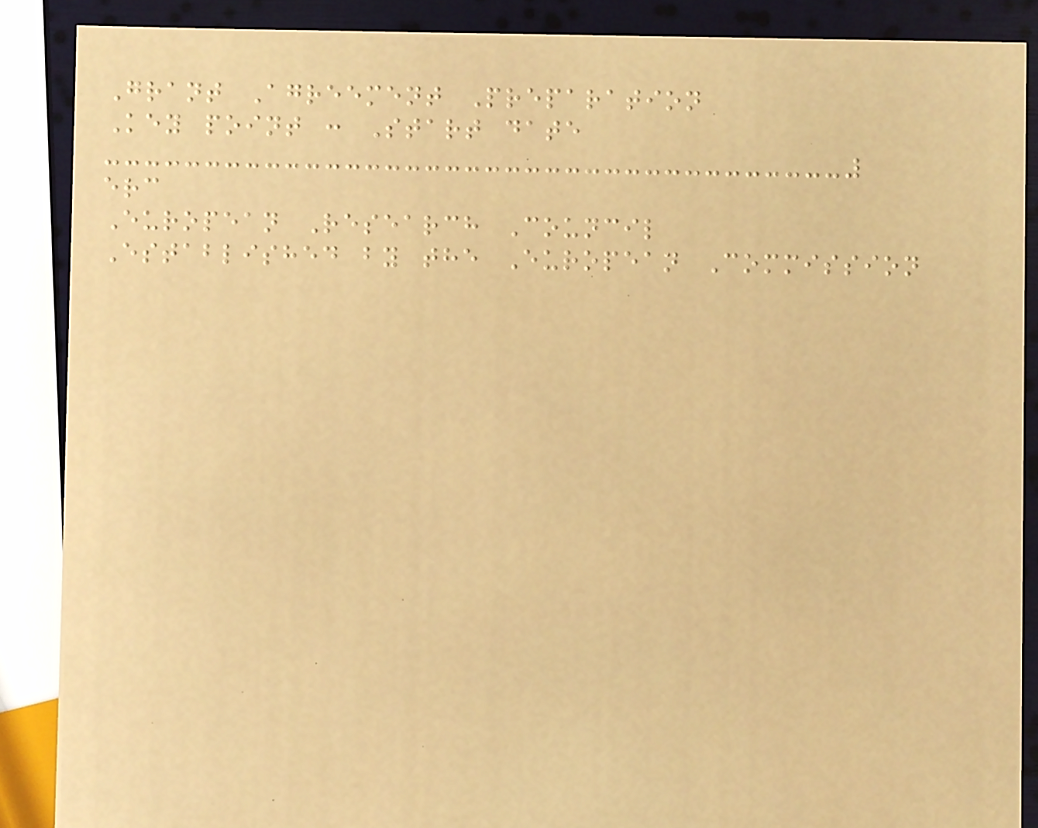Grant Agreement Preparation
Key point : Start date
erc
European Research Council
Established by the European Commission
